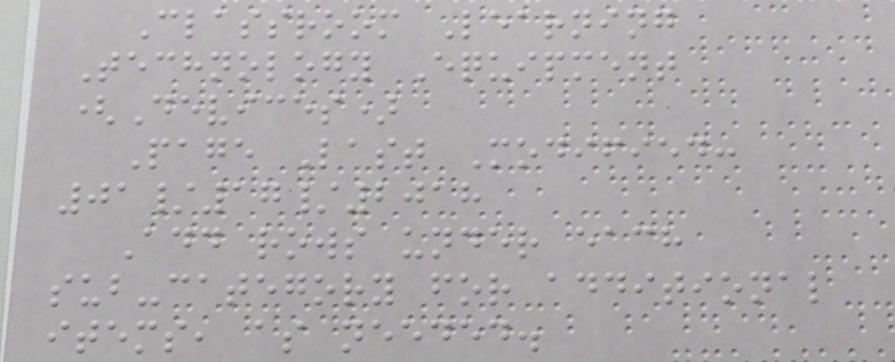Classroom Learning
Technology Equipment
(Devices)
Page Last Modified:
01/17/2018
Add rows under each
sub-category for additional
items, as needed.
